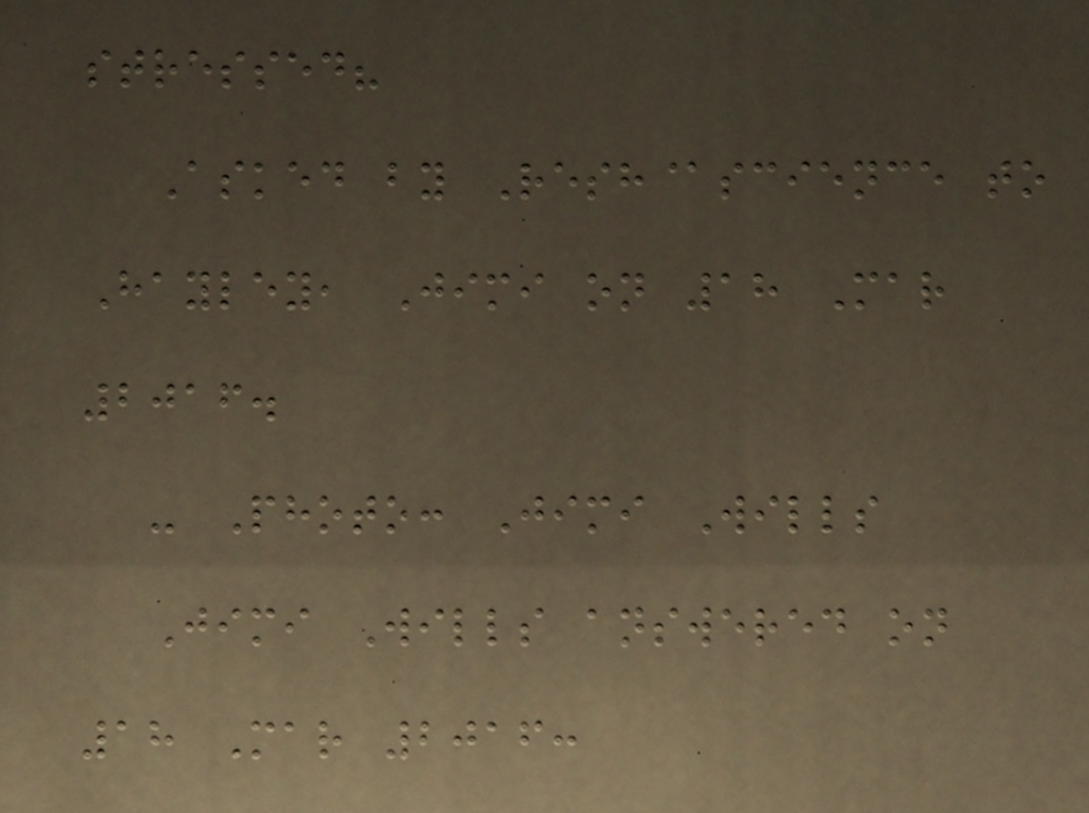stressed?
Asked by Resh@science to
Hayley, Jimi on 18 Mar
2016.
- Photo: Jimi Wills
Jimi Wills answered on
18 Mar 2016:
